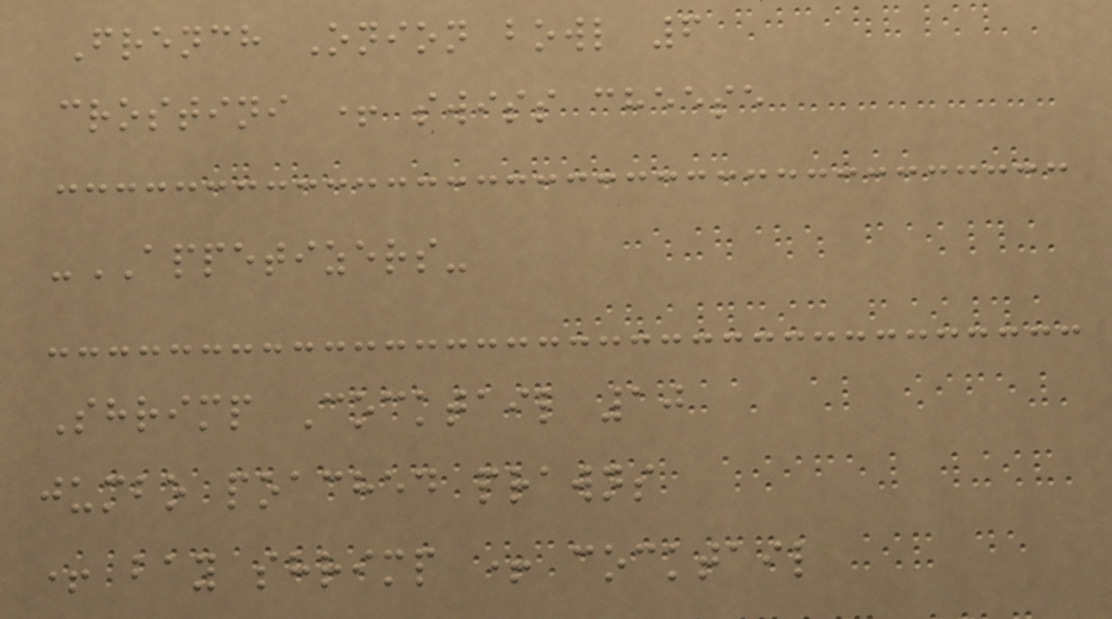French Onion bowl 6
crostini + swiss cheese
-APPETIZERS-
Shrimp Cocktail 10
jumbo poached prawns
+ bay shrimp + cocktail
